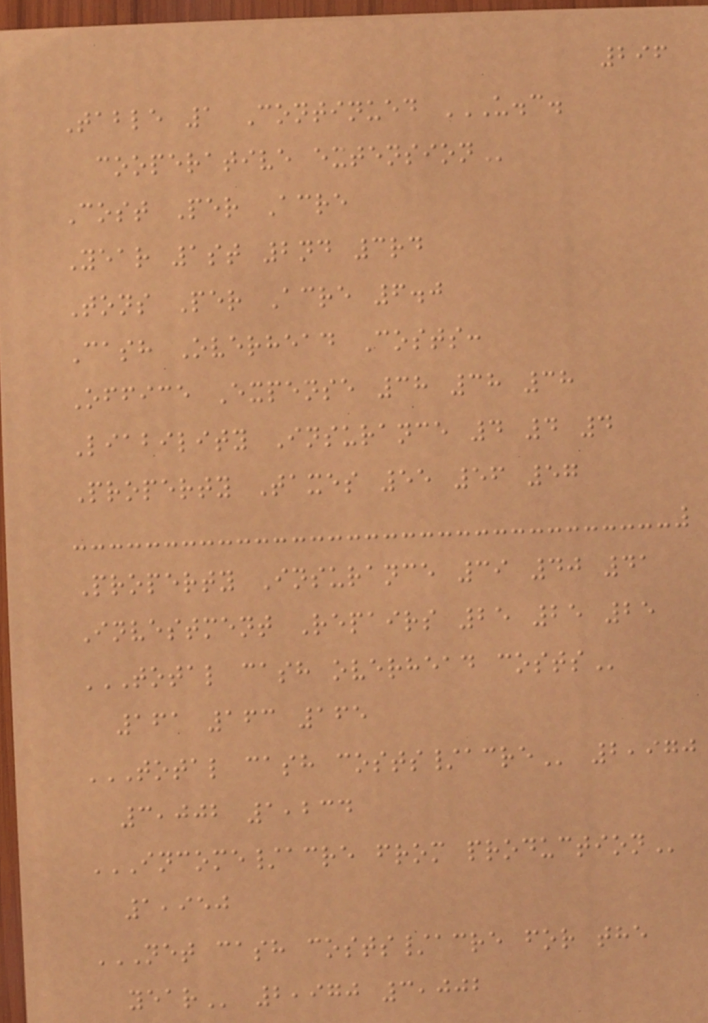296
Table 1 Continued U.C.
COOPERATIVE EXTENSION
Cost Per Acre
Year 1st 2nd 3rd
Tons Per Acre 6.0
Cash Overhead Costs:
Office Expense 38 38 38
Liability Insurance 4 4 4
Property Taxes 55 56 57
Property Insurance 39 40 41
Investment Repairs 25 25 25
TOTAL CASH OVERHEAD COSTS
161 163 165
TOTAL CASH COSTS/ACRE 2,970
3,002 1,234
INCOME/ACRE FROM PRODUCTION
1,950
NET CASH COSTS/ACRE FOR THE
YEAR 2,970 3,002
